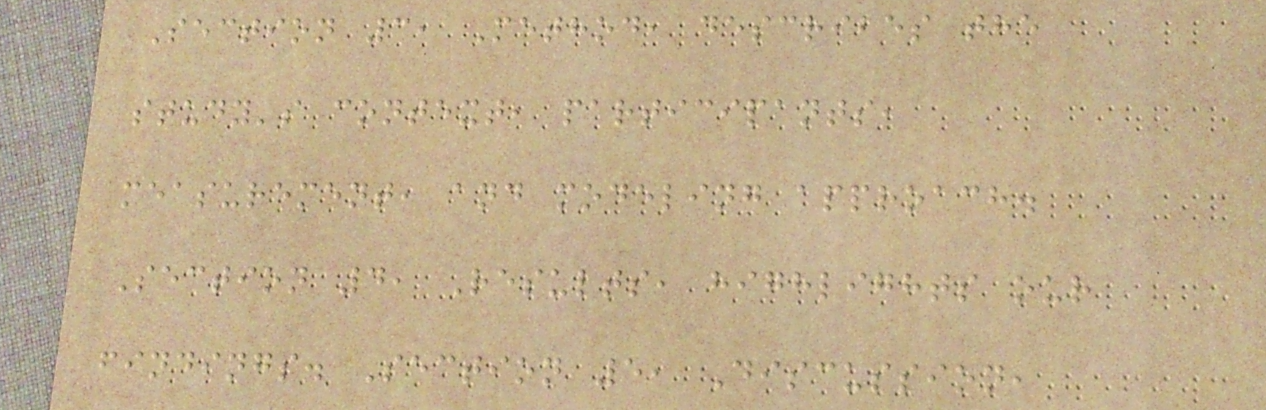Section 3, Method, describes the
study's context, participants,
measurement, and modeling approach.
Section 4, Results, highlights our
findings. Section 5, Discussion,
